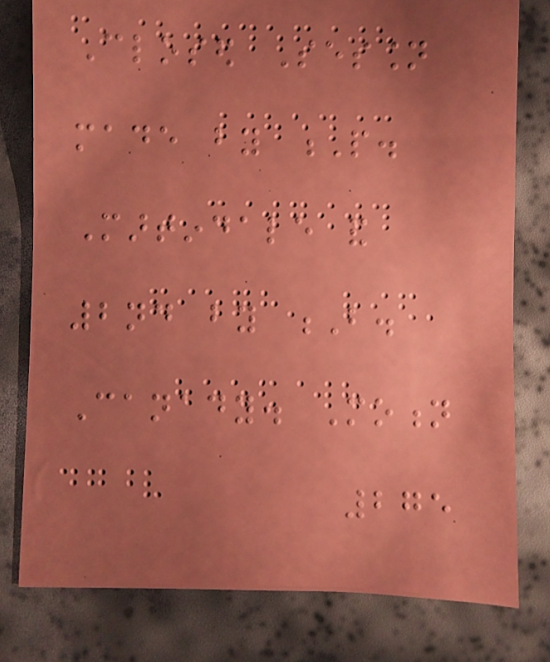Closed Session
made by P.
Martindale and
2nd by B.
Canady. Motion
275
